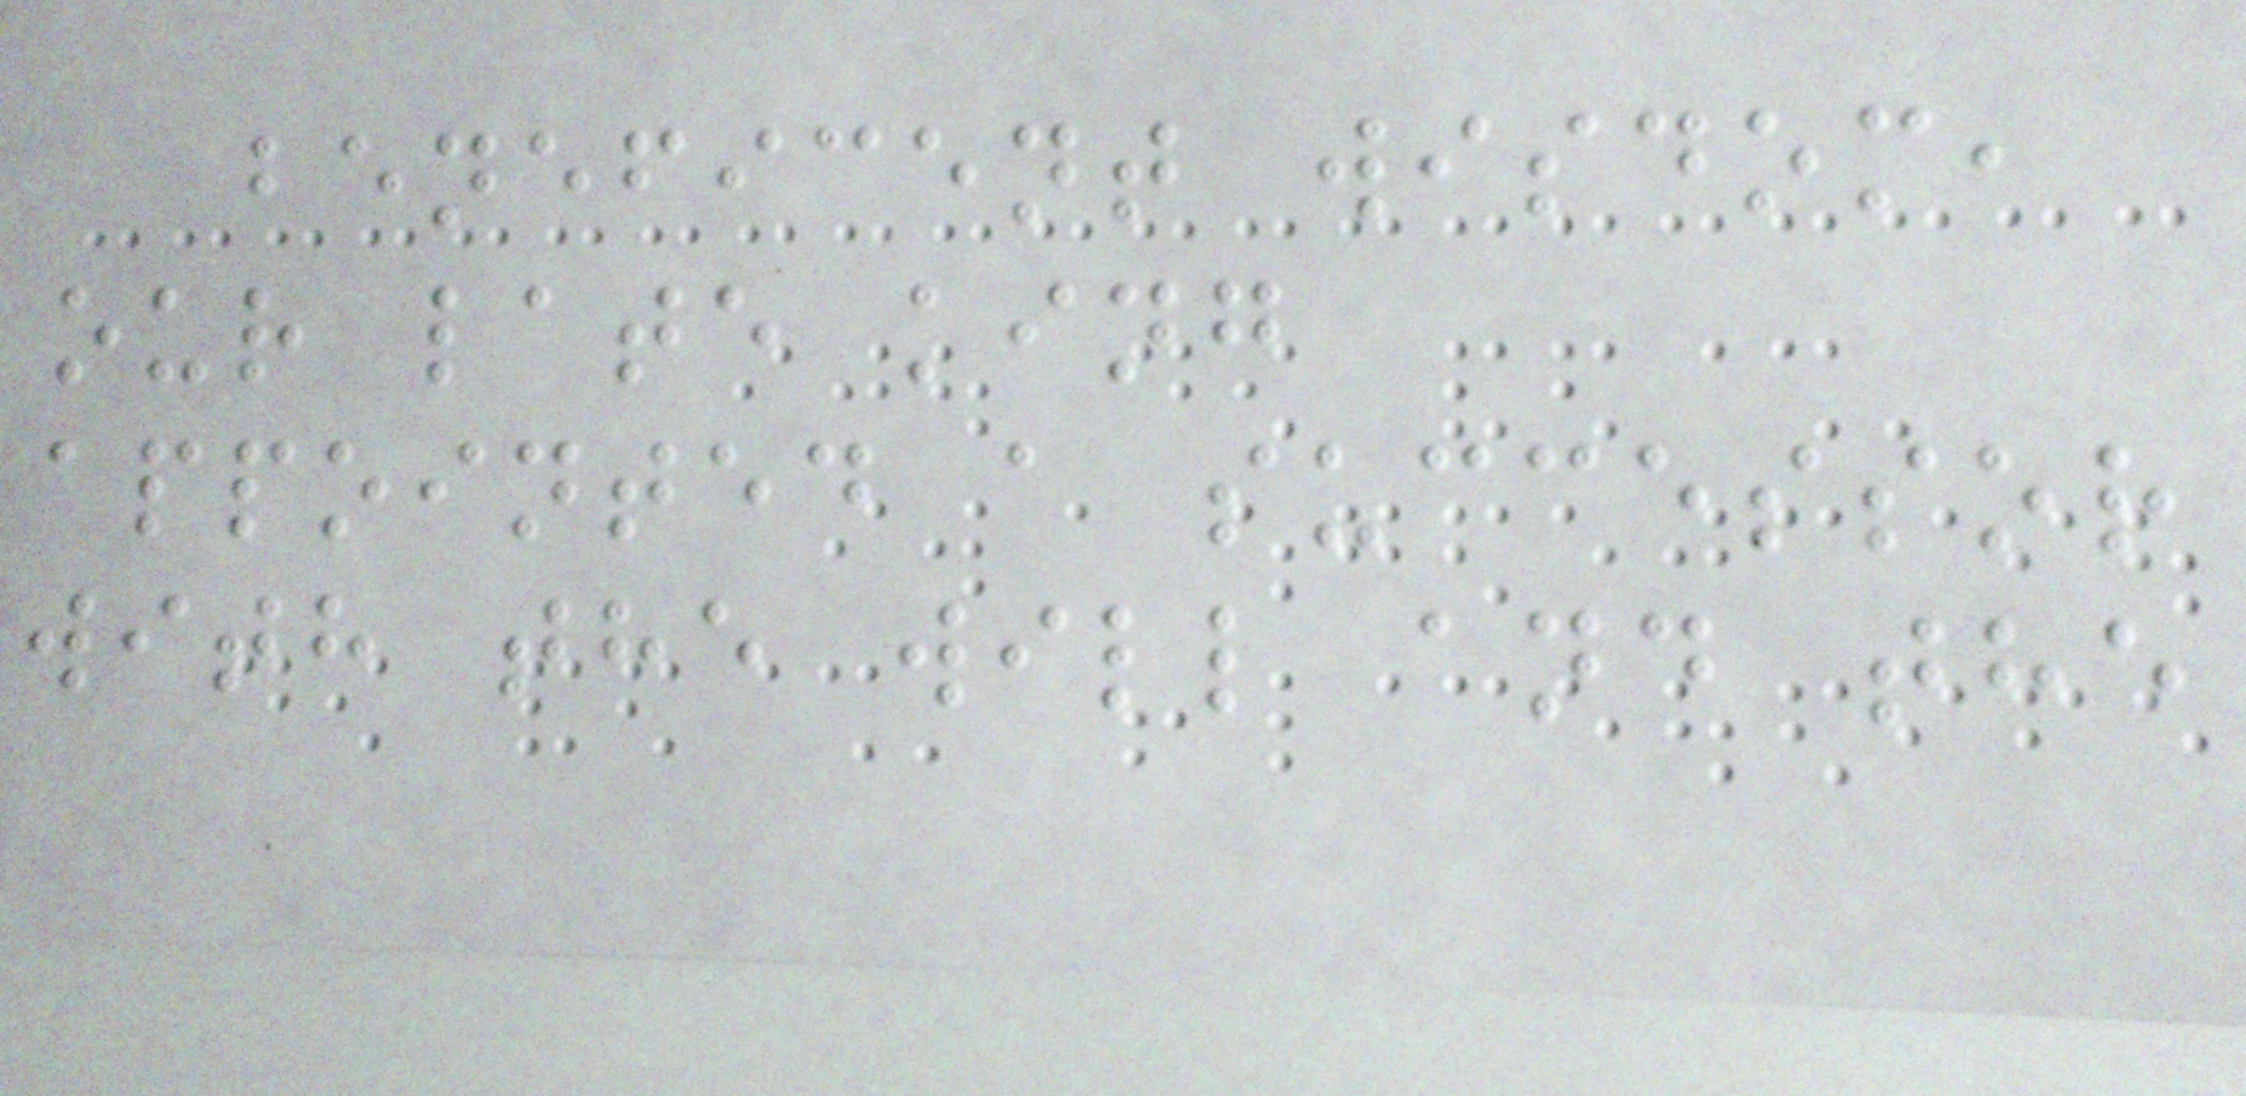beneficent wisdom,
our late king
appointed a successor
with the will and the
